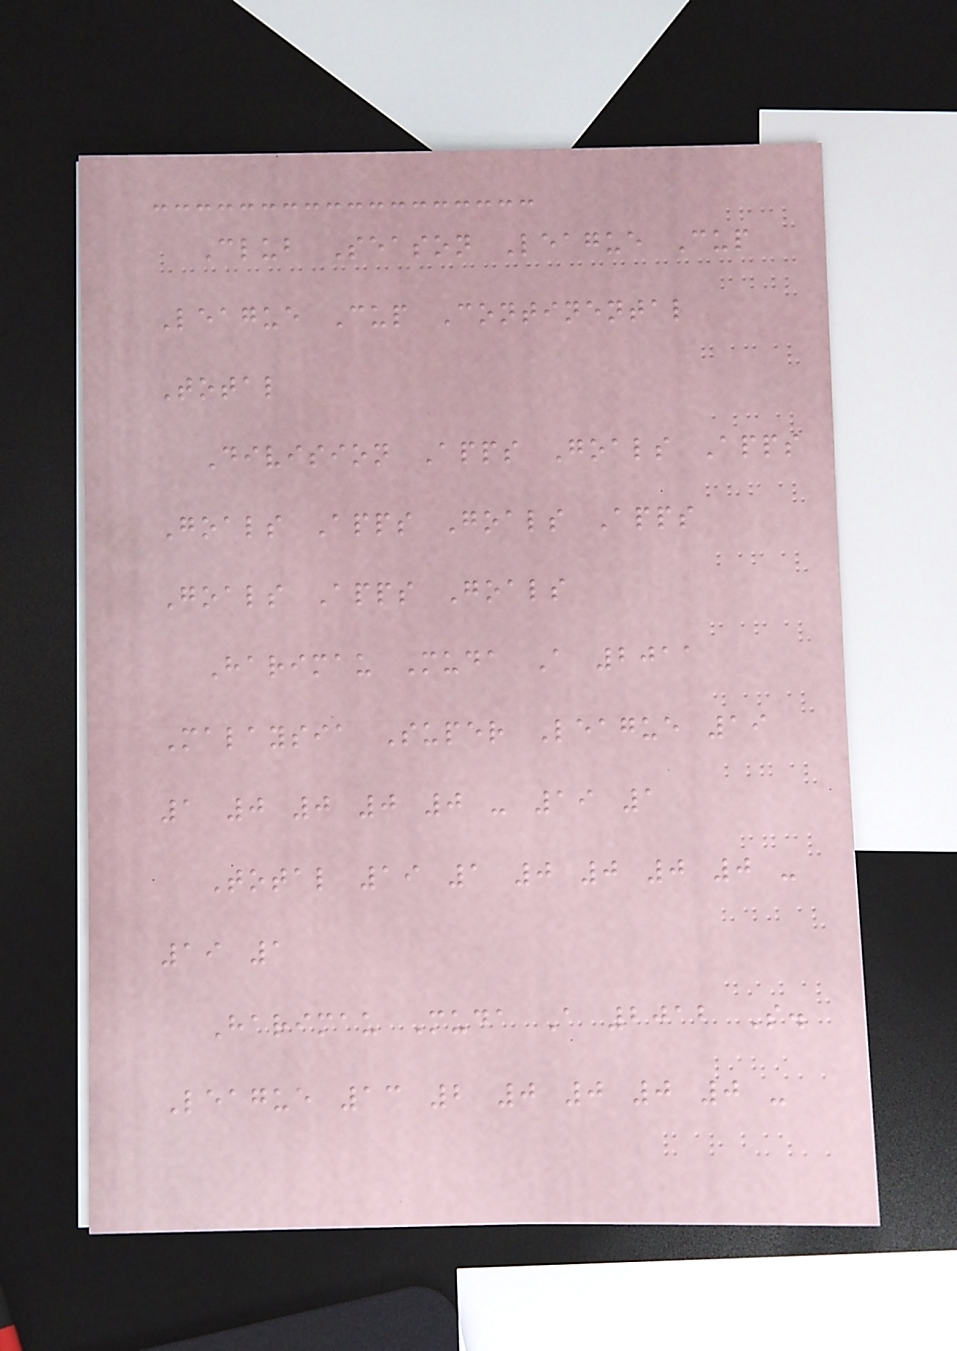Club Season League Cup
League Cup Continental
Total
Division Apps Goals Apps
Goals Apps Goals Apps
Goals Apps Goals
Harimau Muda A 2011
Malaysia Super League 19
1 0 0 0 0 - 19 1
Total 19 1 0 0 0 0 -
19 1
Harimau Muda A 2012 S.
League 13 2 0 0 0 0 -
